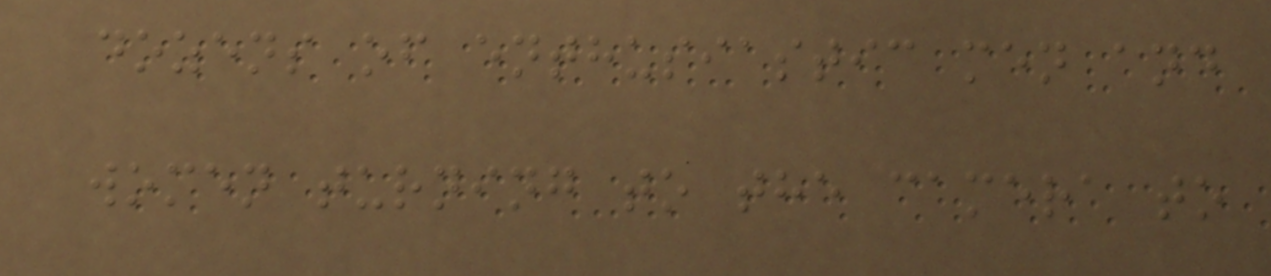dozens of enthusiastic men and
women turning to the camera to
